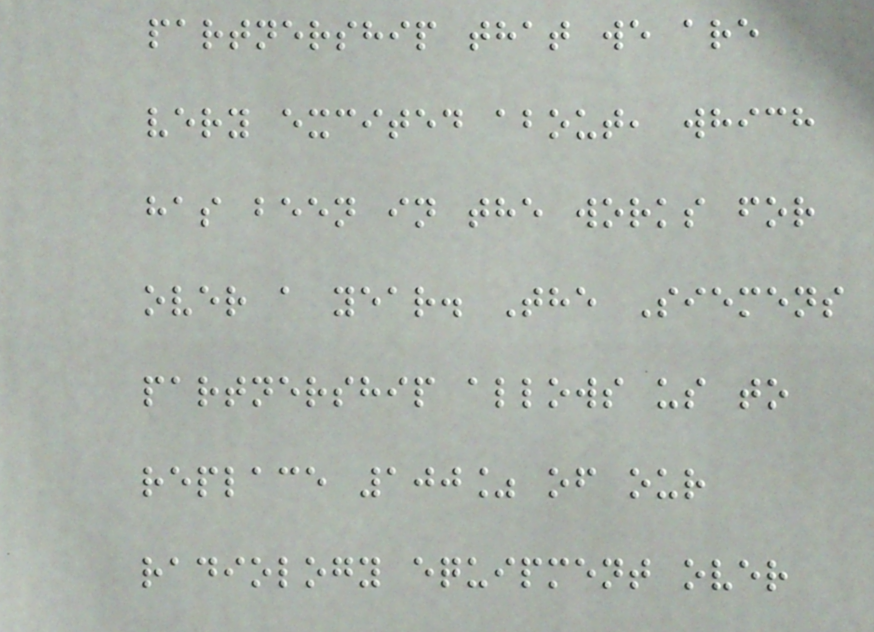partnership that we are
very excited about, which
has been in the works for
over a year. The Siemens
partnership allows us to
replace 100% of our
radiology equipment over
